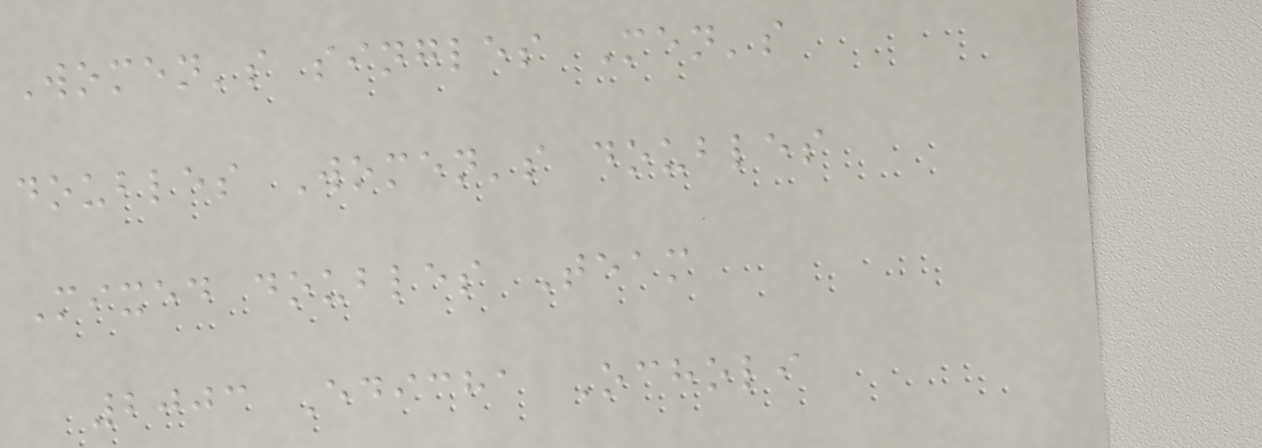Women's singles Men's
doubles Women's doubles
Mixed doubles Team
2003 Edicha Ocholi
